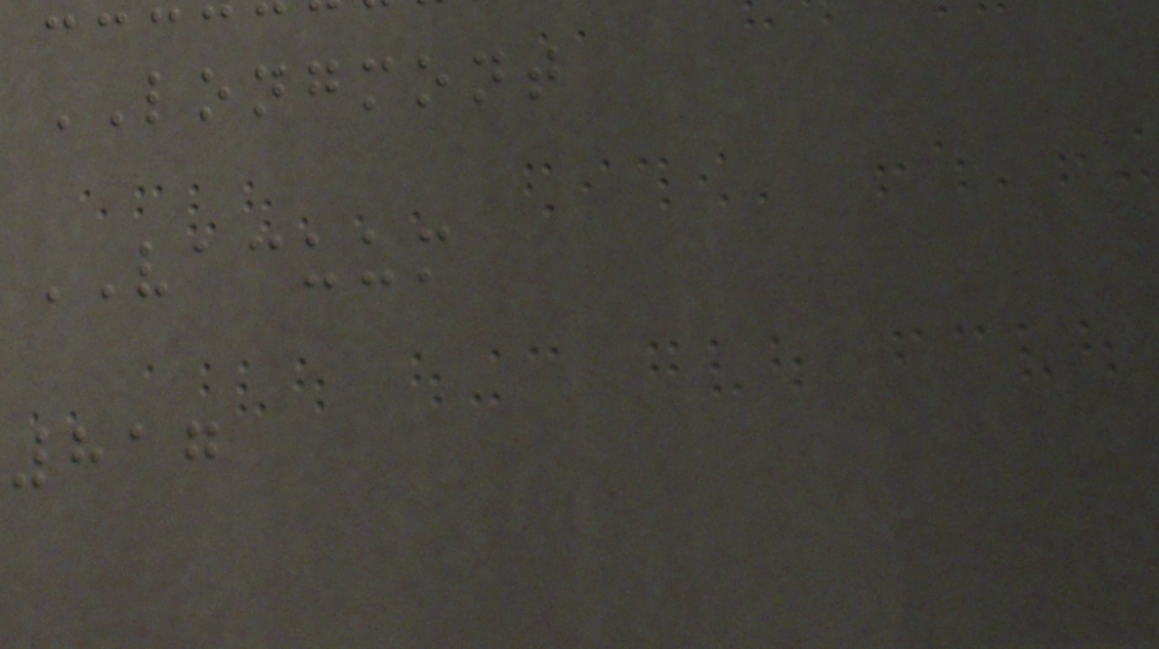LONGMONT
VACUUM
817
